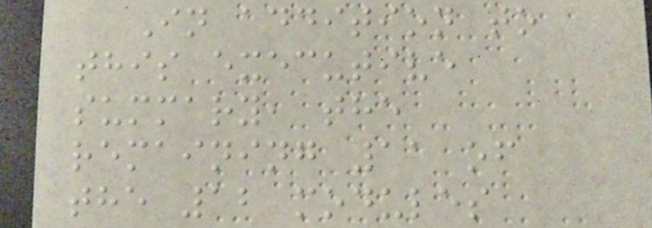In addition to
this executive
summary, the
remaining 11 of
the 12 modules
